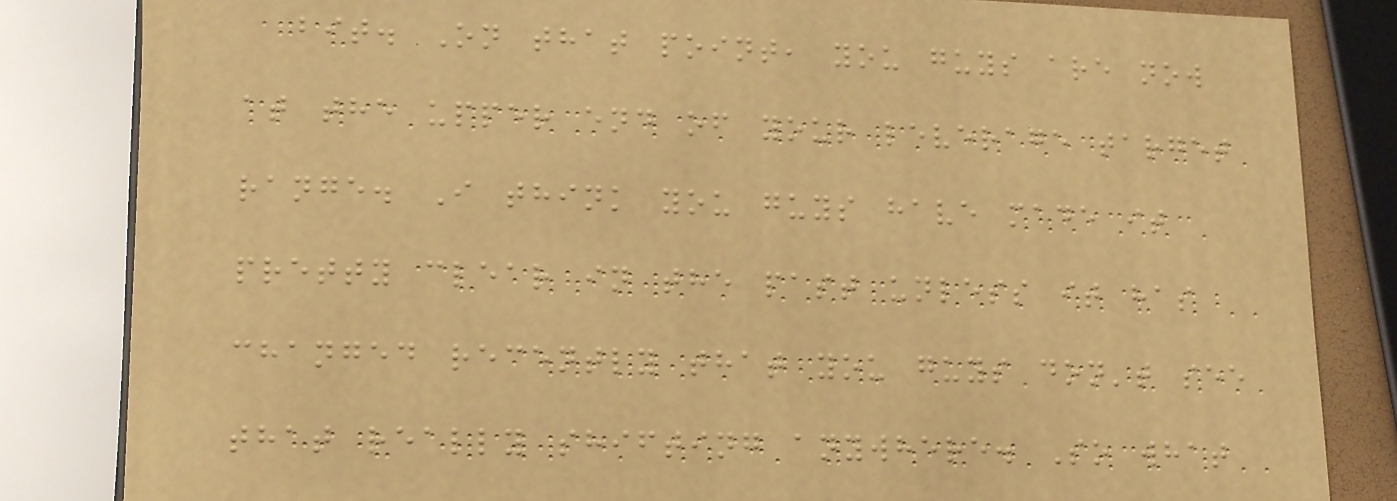bit. On that point, you guys are now
at the upper end of your leverage target
range. I think you guys have made it
pretty clear in the past unless it has
changed recently that you guys don't see
that really shifting anywhere. So what
